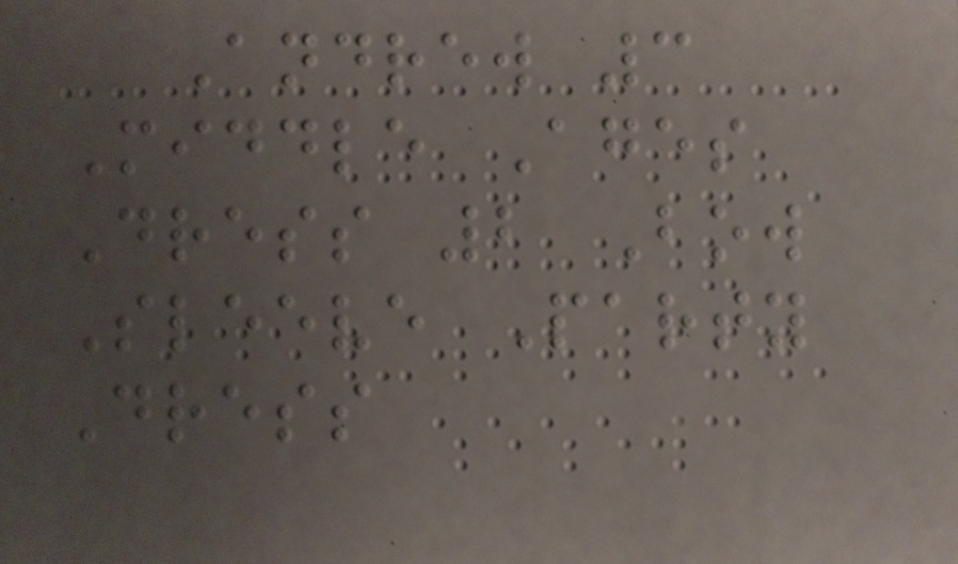Andrew 3
Middle Ages
Dress 2 Bow
Sleeve Party
Dress
